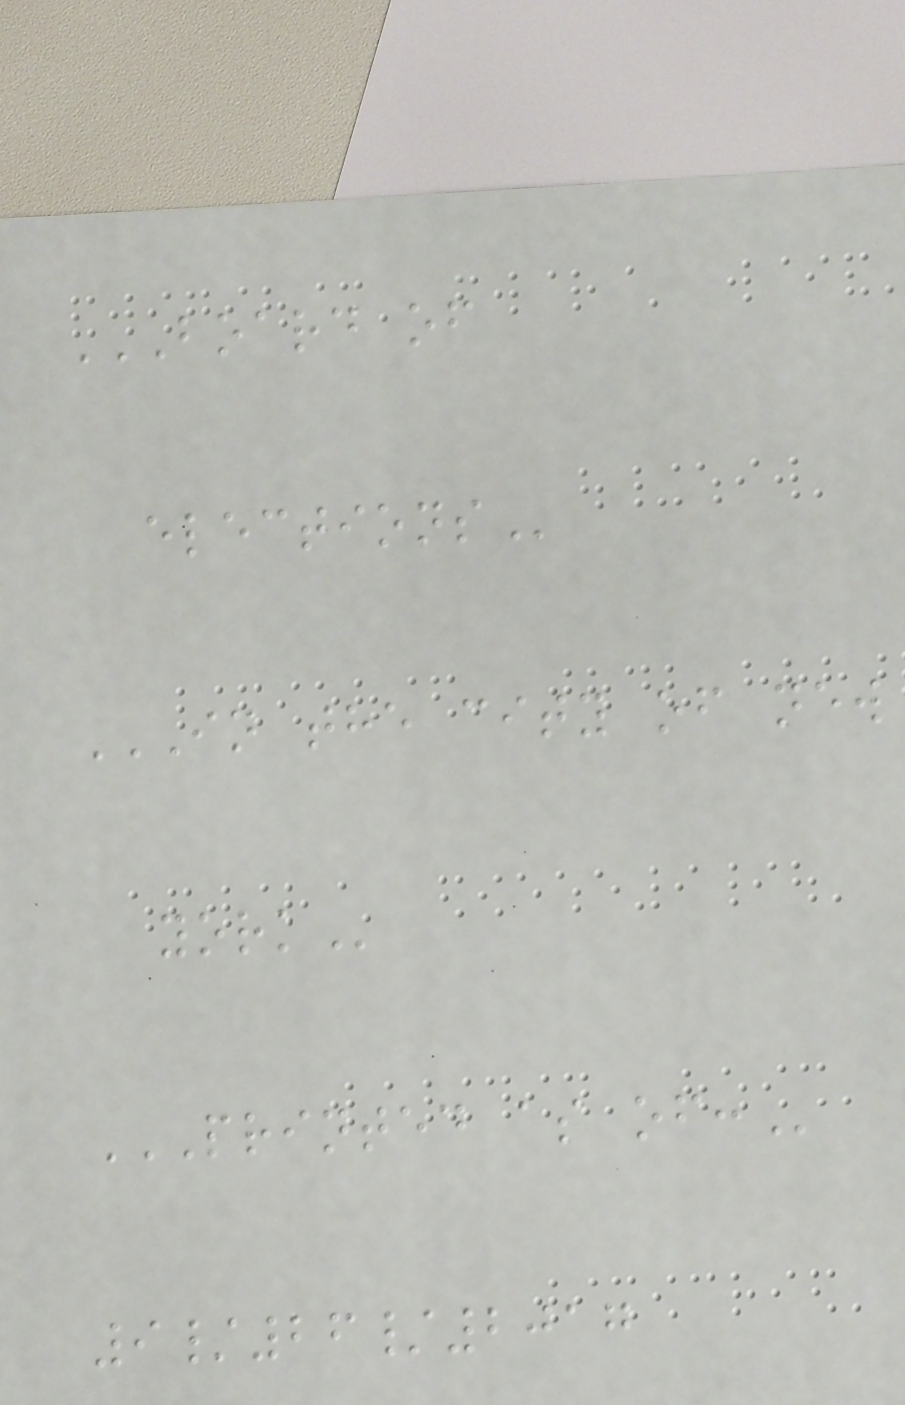BOARD OF
ELECTIONS
IN THE CITY OF NEW
YORK
PRINTED AS OF:
9/26/2017
